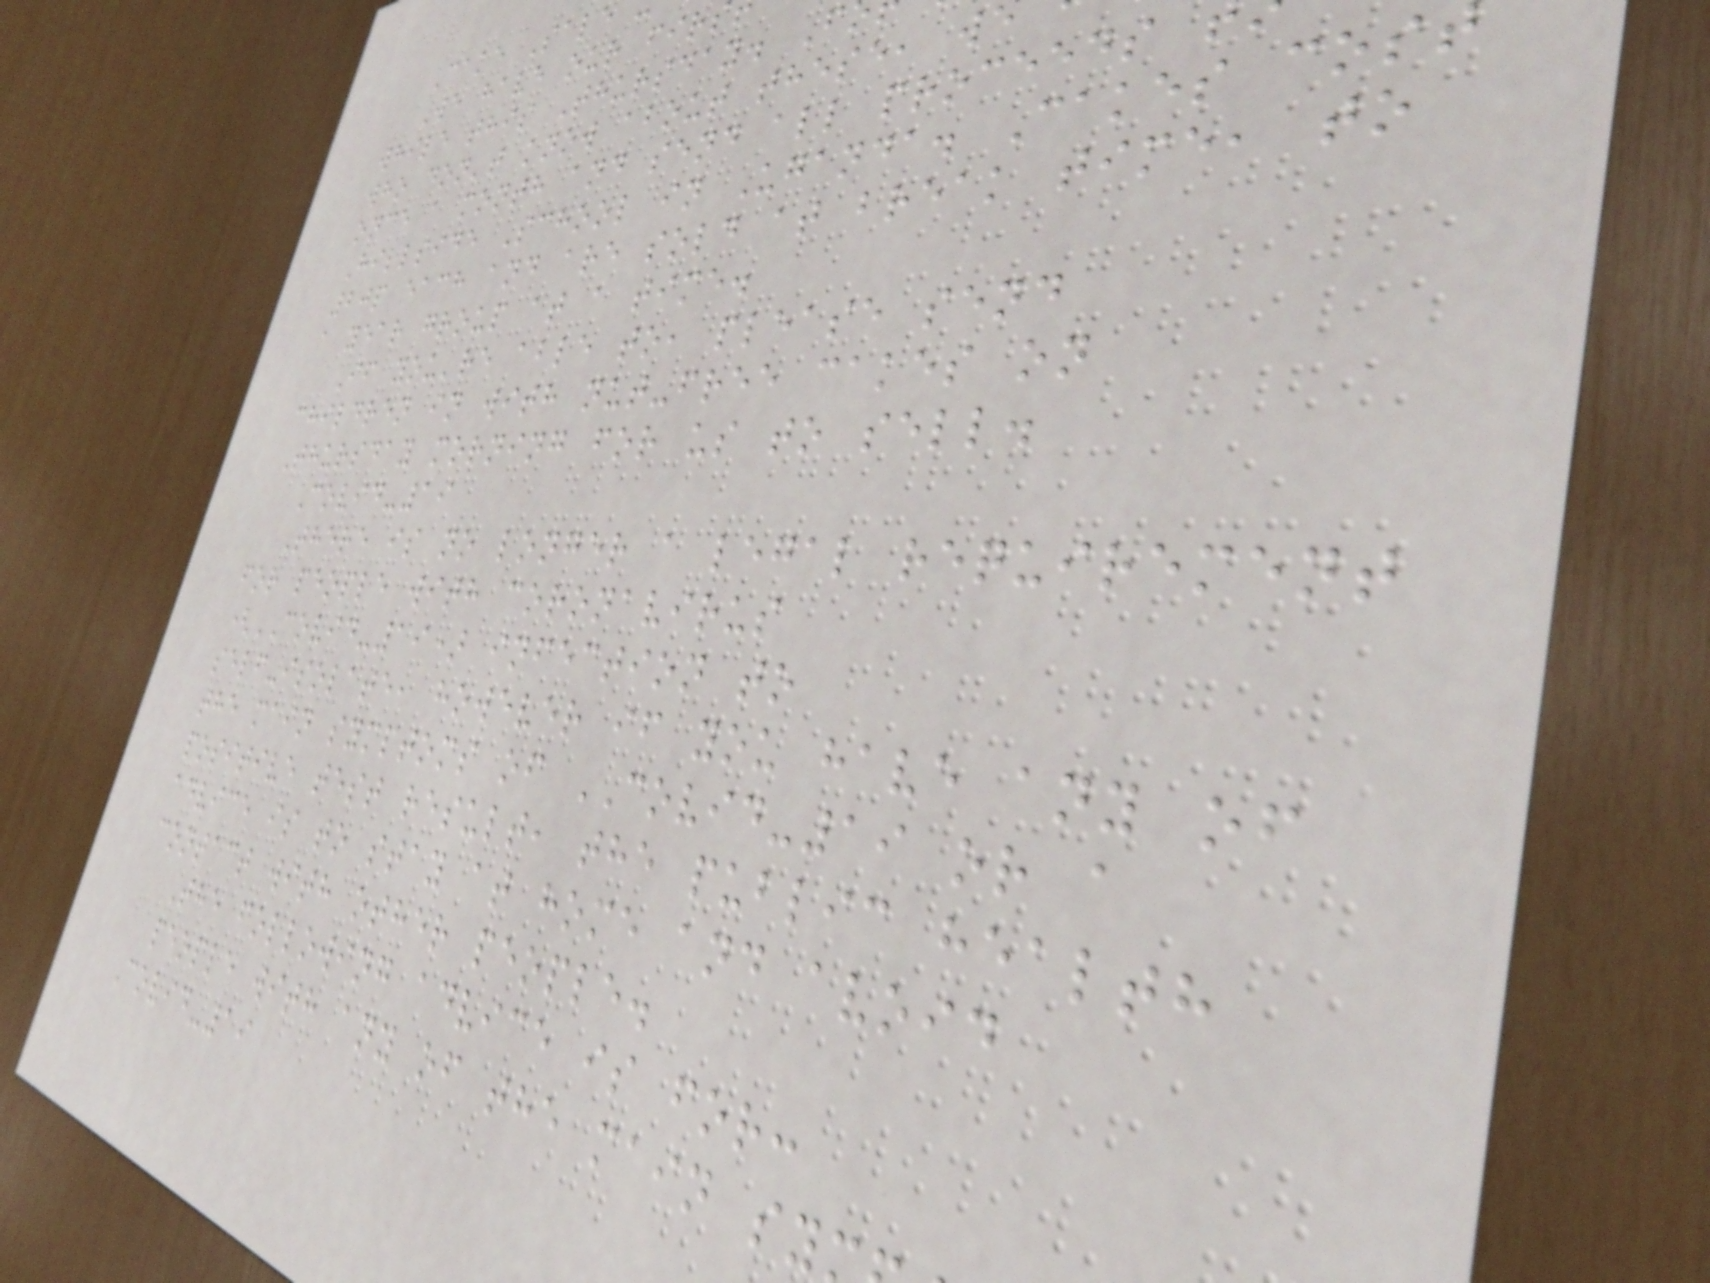Cake Sale
We have our firs
while this Thursday. F
who don't know about these, we
once a month and send all proceeds
Hillside School in Uganda. Cakes cos
20p each and are sold at break time, to
a year group at a time.
If you're able to, please send
children in with nut-free cakes on
Thursday morning for us to sell.
Covid-19
There is no longer a legal requirement
for people with coronavirus
(COVID-19) infection to
self-isolate, however if you have any of
the main symptoms of COVID-19 or a
positive test result, the public health
advice is to stay at home and avoid
contact with other people.
The following advice is for:
people with any of the main sy
Covid-19
